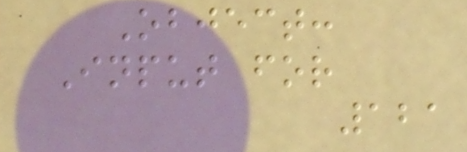Object:
Input for
121
